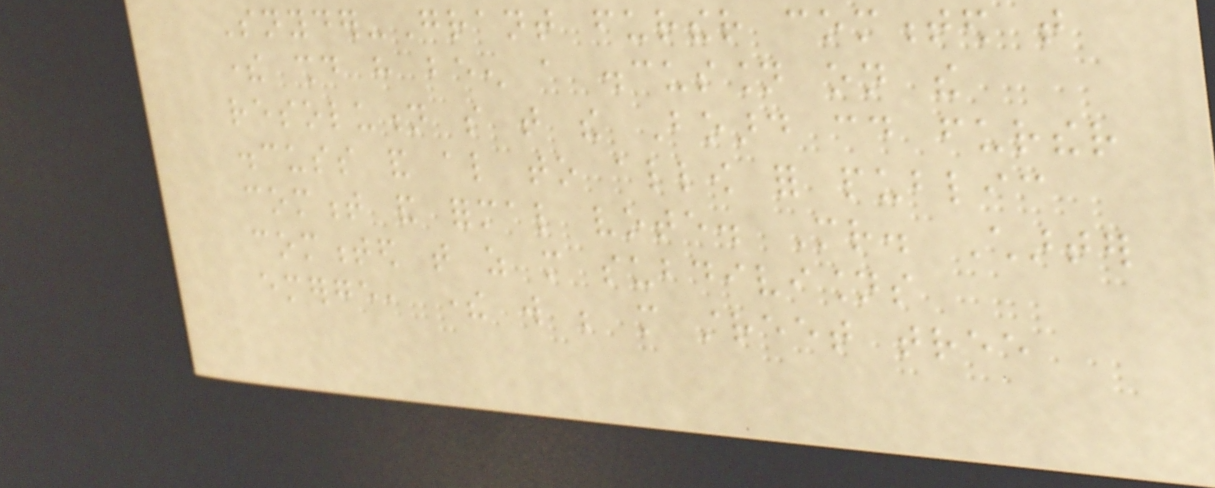Snyder-Grant further commented that
there should have been a discussion on the
resolution so that the Board could further
discuss and also to allow for public
comment and formal vote. Mr. Charter
commented that as more subdivisions
emerge, there will be more street tree
